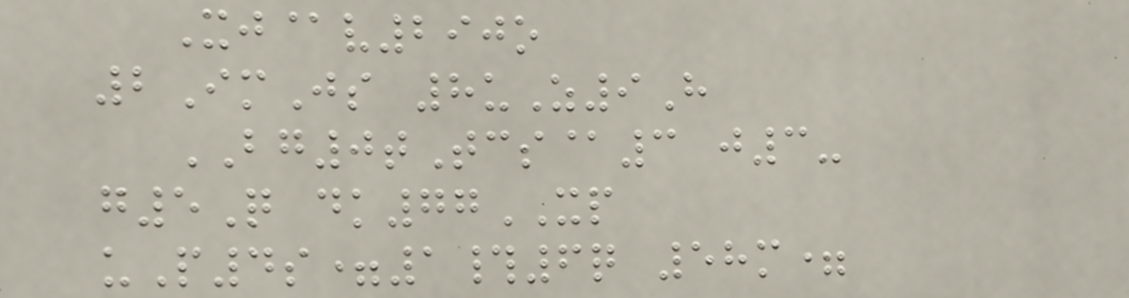Xj@v290o
2ImJs 8uZ9H
BG0tTcs@3 j3-
g5Q dk77XP
uP4s=1#6q 58m=
